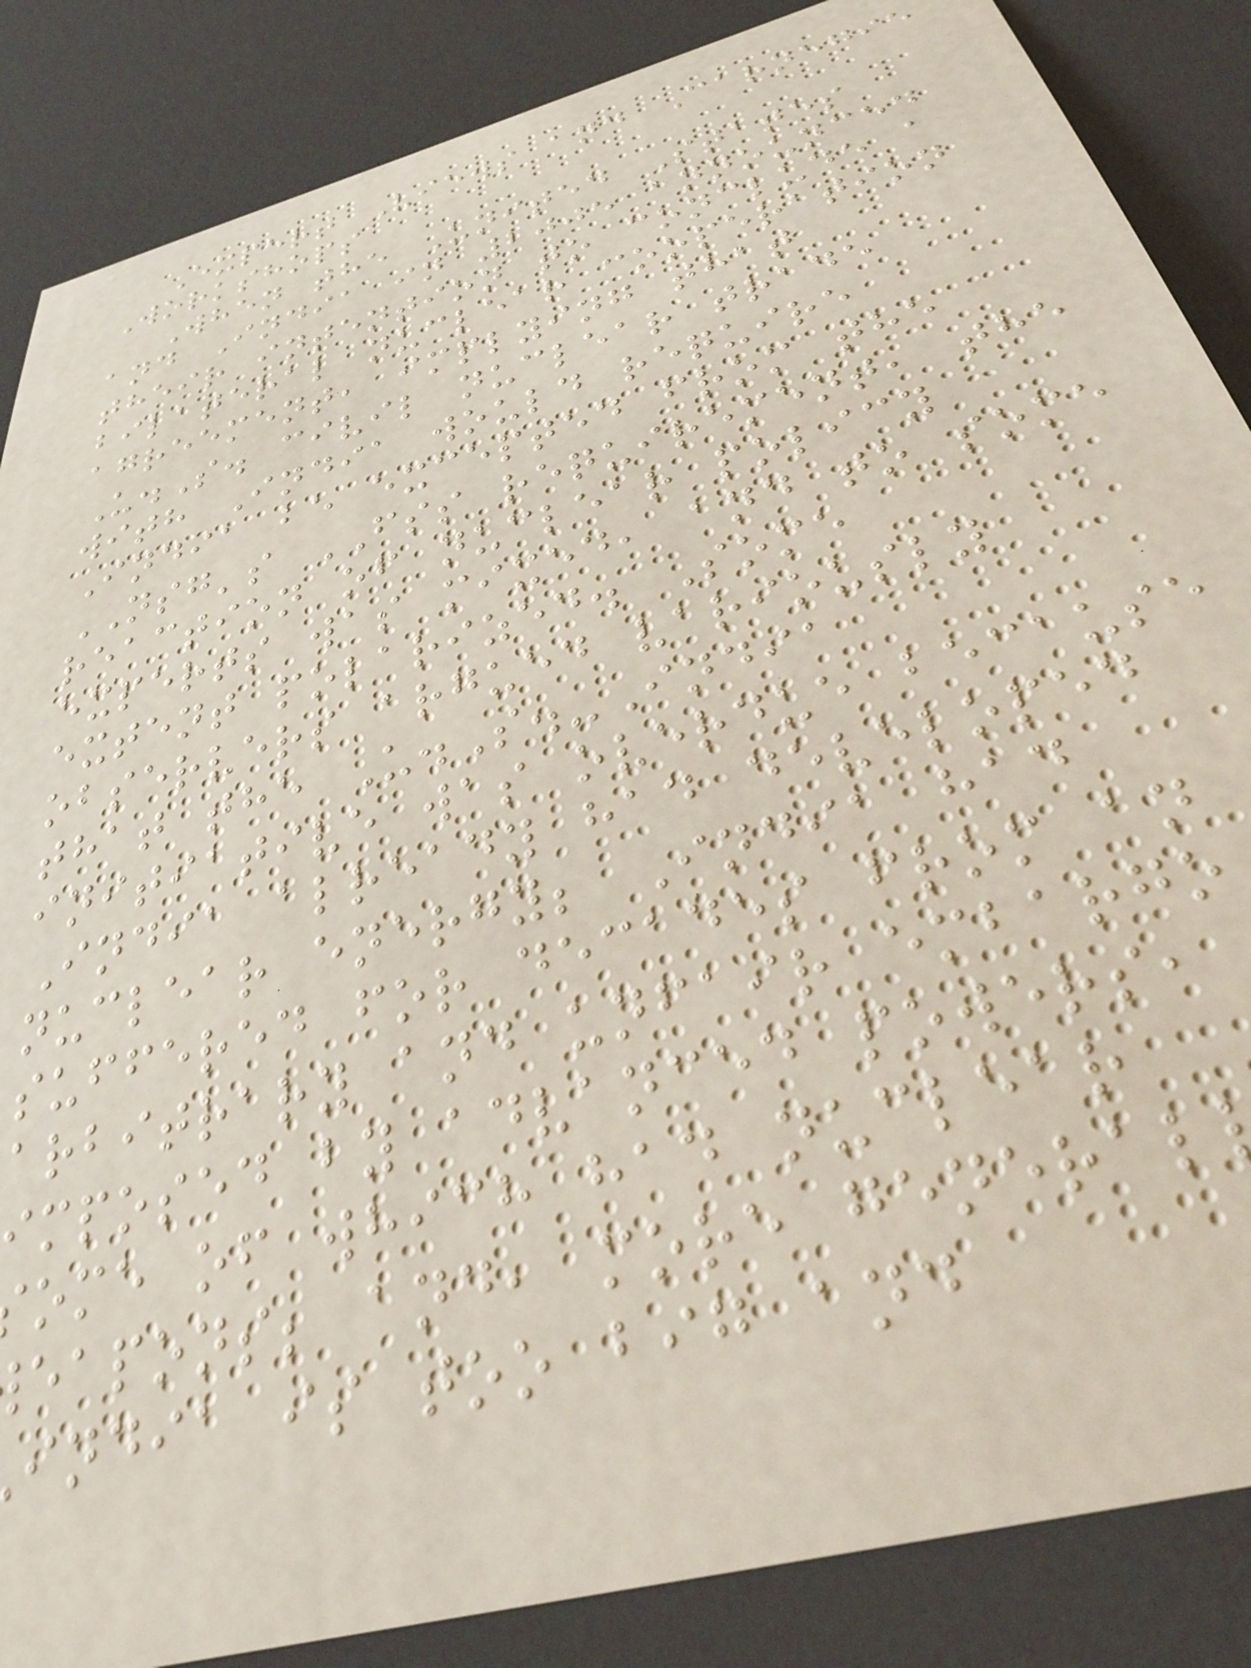Expert Views and Carnegie
Workshops
When the United States
and India in 2005 announced
their intention to conclude a
bilateral nuclear cooperation
agreement, implying that
U.S. civil nuclear trade
with India would require
India be excepted from the
NSG's FSS requirement, the
reaction of nuclear policy
experts was mixed, and to some
extent polarized. Some
observers argued variously
that the U.S.-India
initiative was overdue because
India already had developed
nuclear energy; India had
suffered for decades from an
arbitrary and unfair embargo
imposed by advanced powers,
ome of which had nuclear
eapons; and, more general
india is too big and
